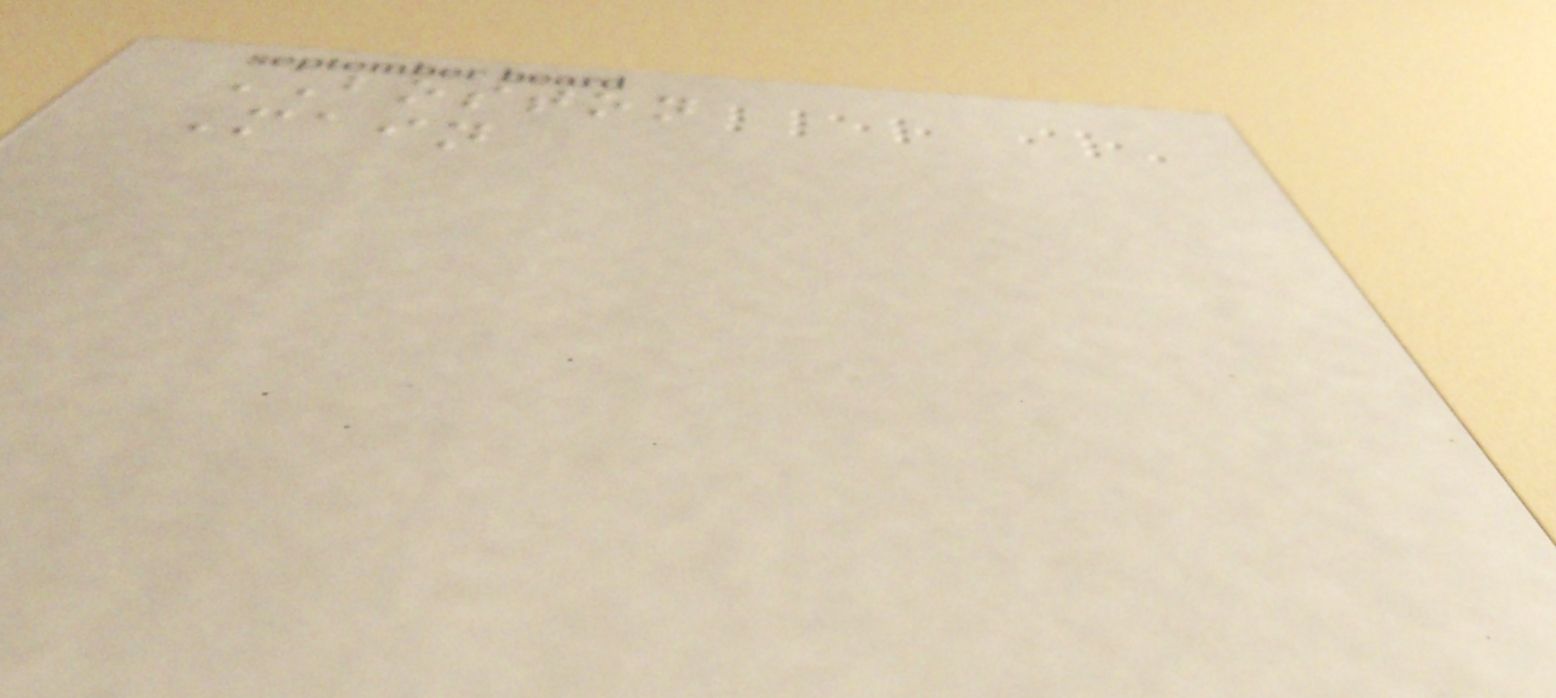BOSTON
Main
